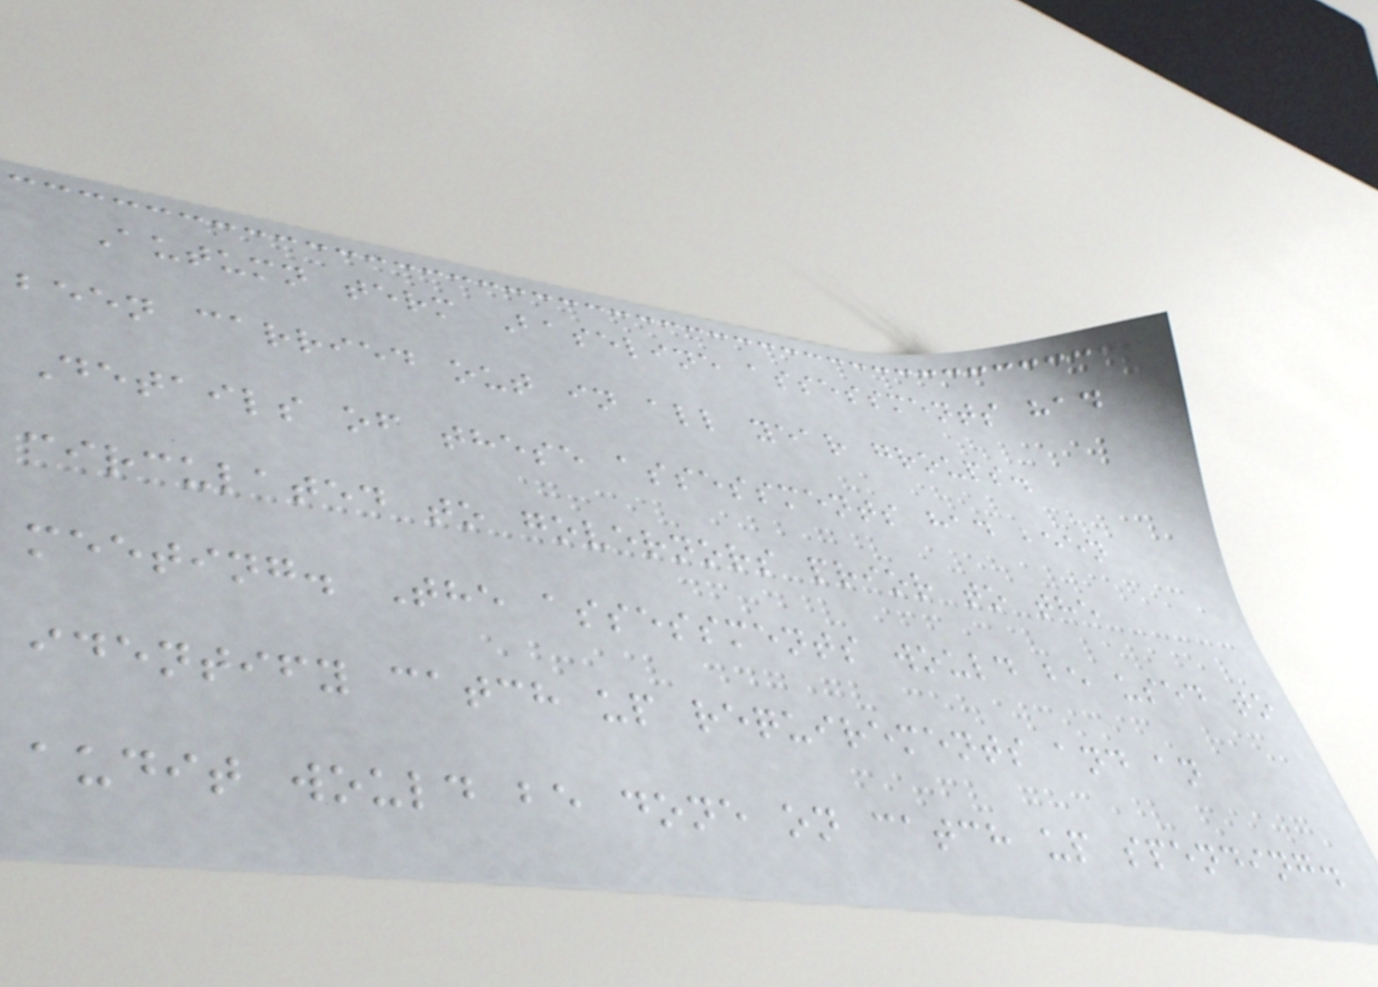Autumn term Baseline assessments had
been carried out in all year groups.
Details of these assessments had been
circulated to governors prior to the
meeting. The assessments would be used to
identify catch up requirements and an
audit would be done on catch up spending.
